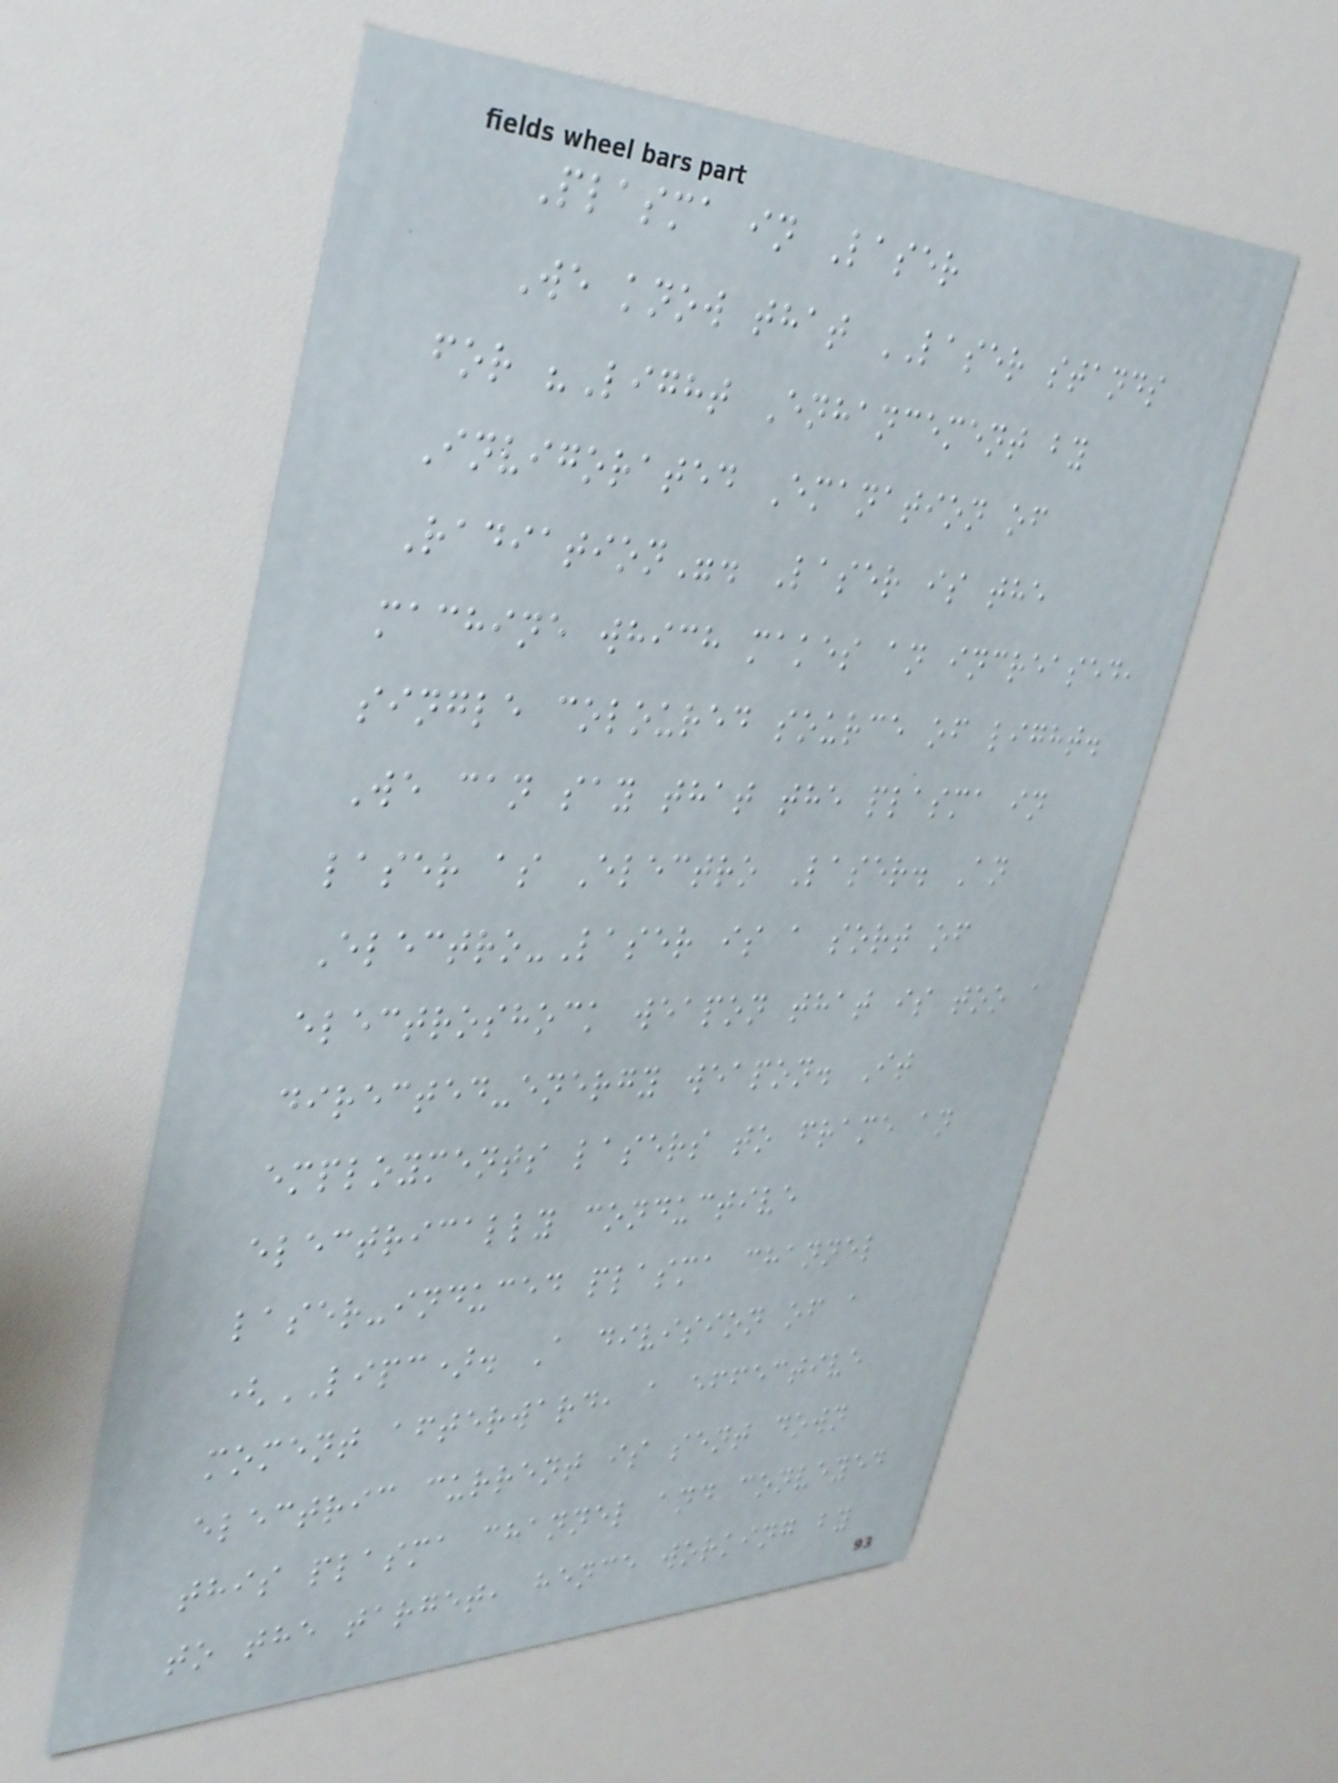Plasma in Laser
We know that LASER stands
for "Light Enhancement by
Invigorated Emanation of
Radiation". Laser is the
machine which makes an increased,
single coloured source of light.
We can say that the plasma in
laser as Electro Laser. An
Electro-Laser is a sort of
electroshock weapon that is too a
directed-energy weapon. It
employments lasers to frame an
electrically conductive
laser-induced plasma channel
(LIPC). A division of a
moment afterward, a effective
electric current is sent down
this plasma channel and conveyed
to the target, hence working by
